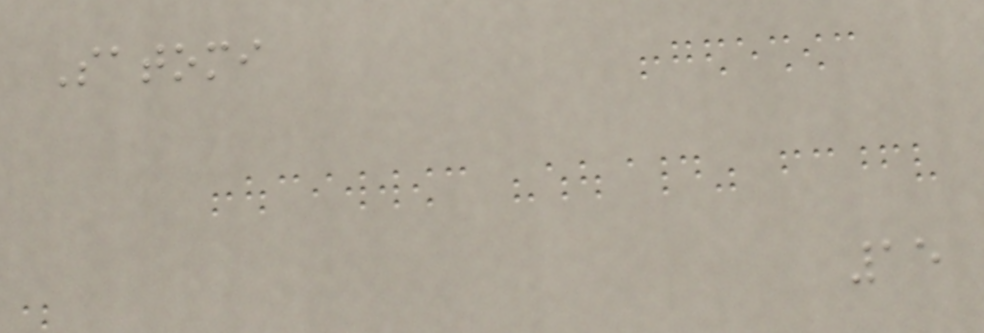Satomi
15
